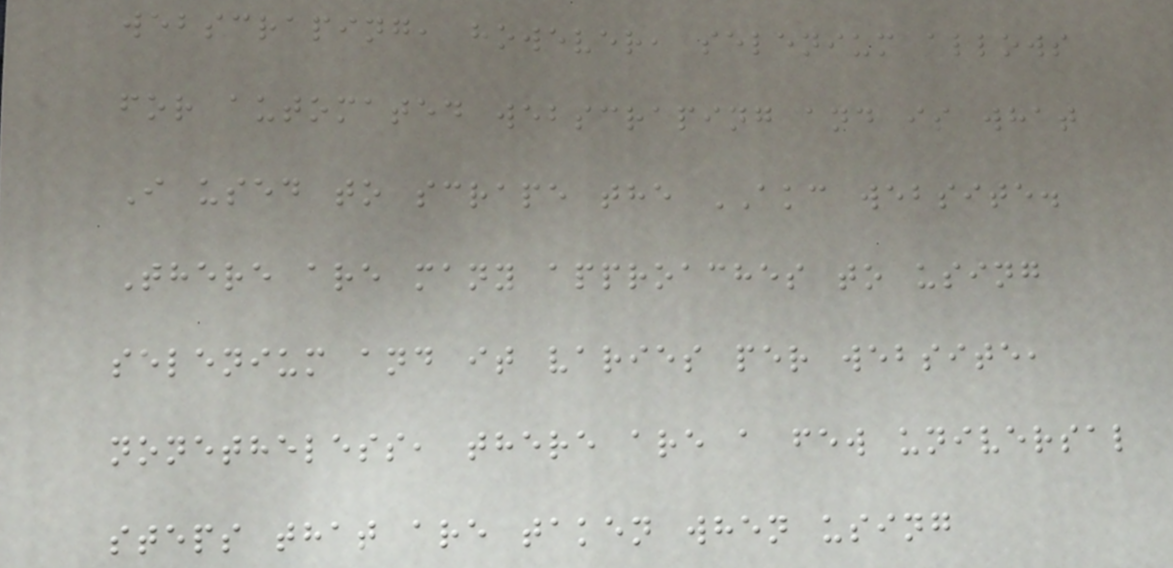webscraping, however, selenium allows
for automated webscraping and is what
I used to scrape the AKC website.
There are many approaches to using
selenium and it varies per website,
nonetheless, there are a few universal
steps that are taken when using
